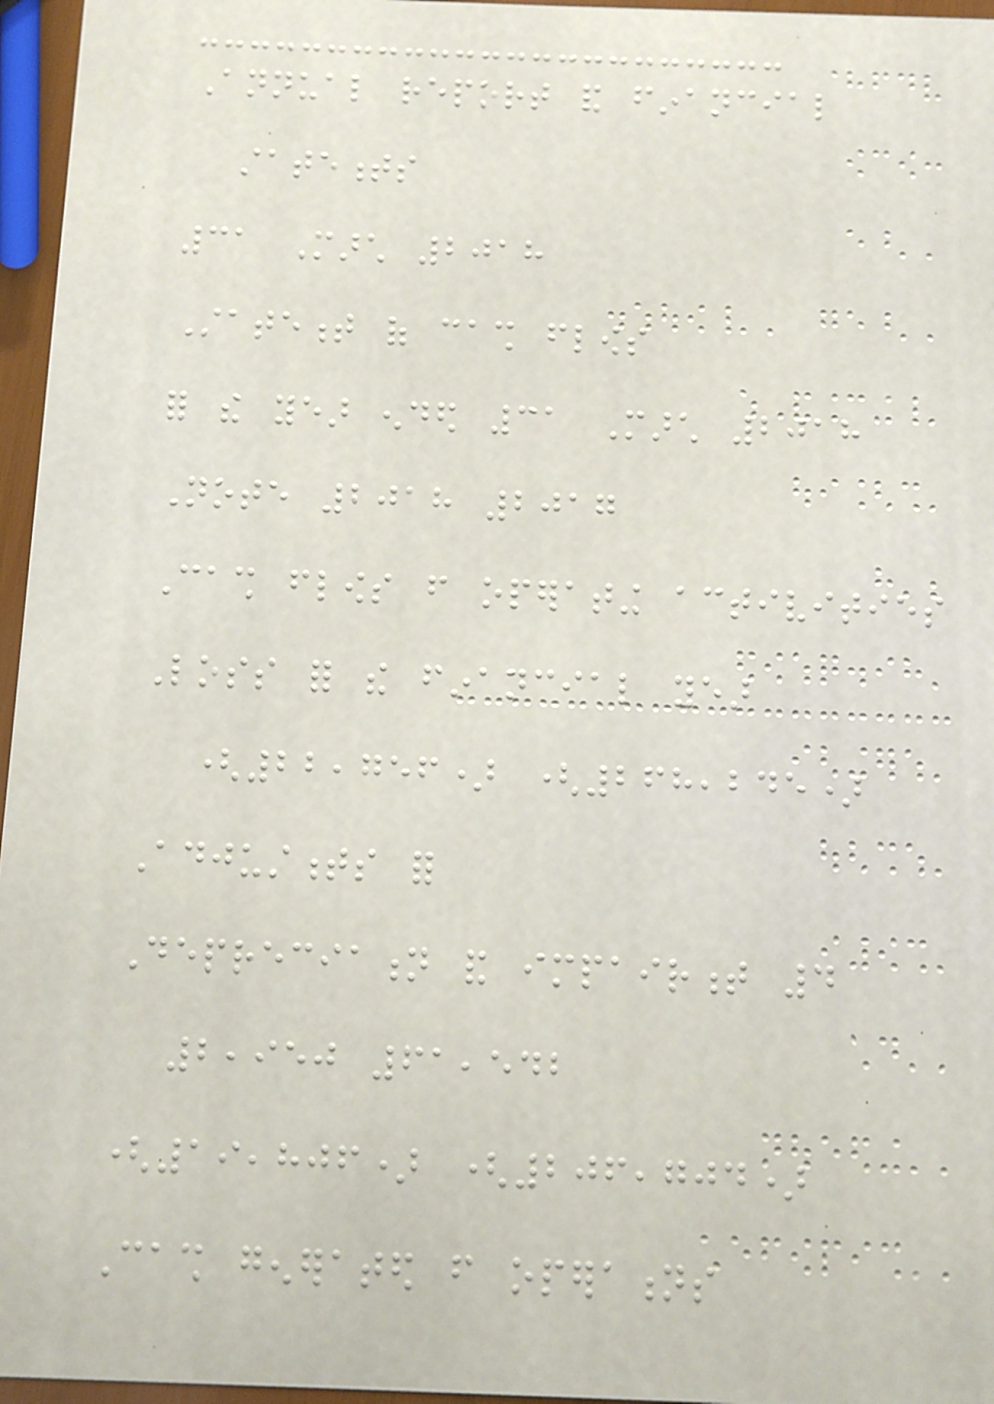Annual report and financial
statements
31 March 2018
Statement of cash flows
for the year ended 31 March 2018
Note 2018 2017
Cash flows from operating activities
Loss for the financial year
(22,756) (268,245)
Adjustments for
Depreciation and impairment 4
2,950 61,542
(19,806) (206,704)
Cash generated from operations
